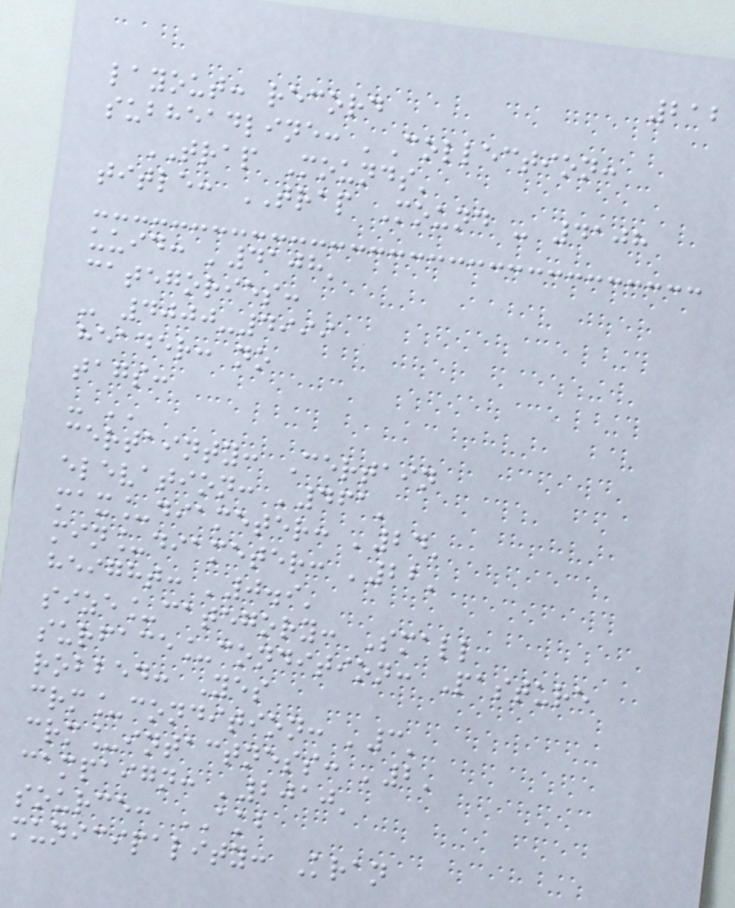212
layout: record
subheadline: 'Collection:
TRAP Mounds'
title: TRAP Mound - 4108
uuid: '4108'
categories:
- 4000-4999
header: no
tags:
- ''
certainty: Certain
elevation: '461'
max_diameter: '24'
min_diameter: '22'
height: '0.9'
size_category: Small
surface_condition: Pasture
robbed: Yes
crm_condition: '3'
crm_intactness: '2'
campaign: '2010'
source: AKB
municipality: Kran
